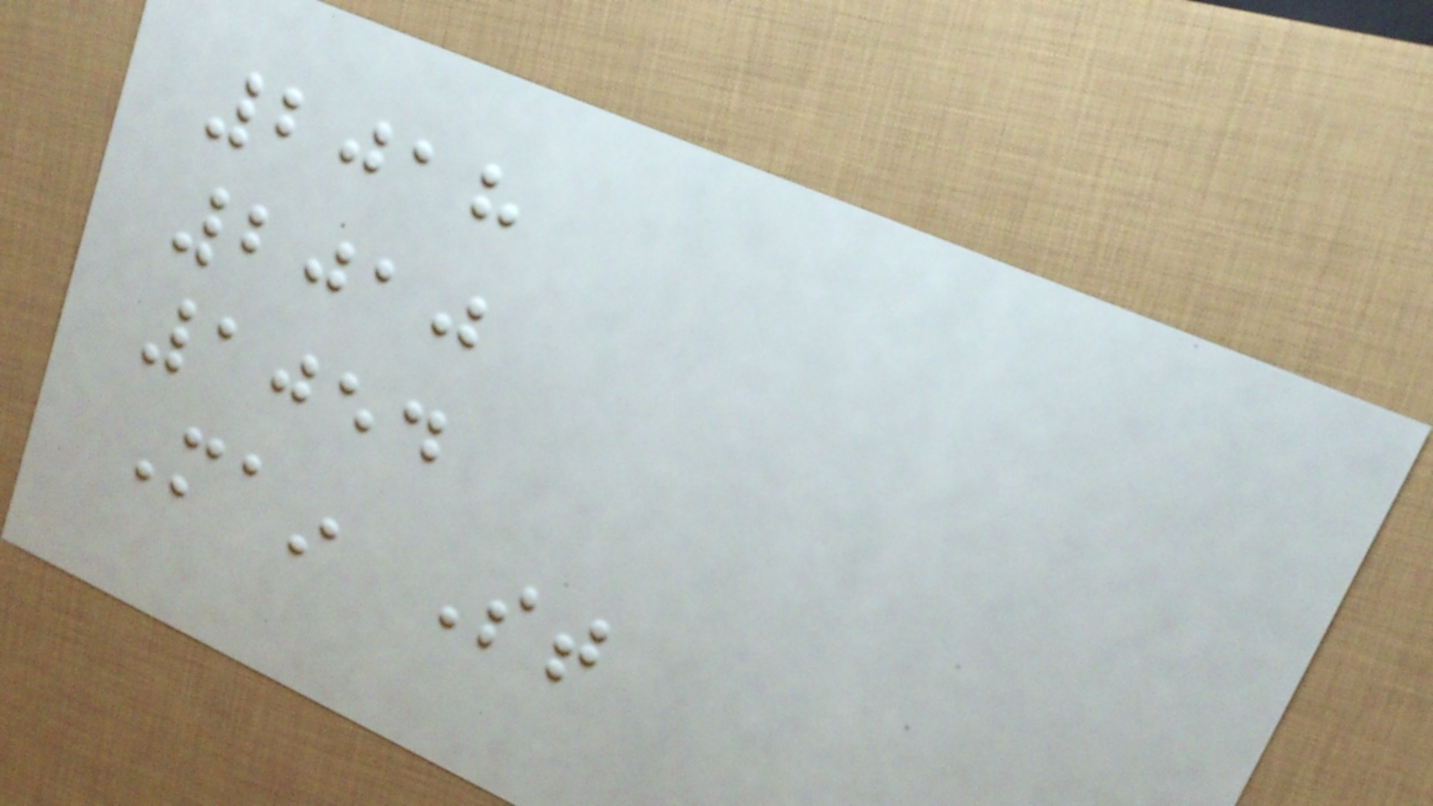2018
2010
1054
Main St
